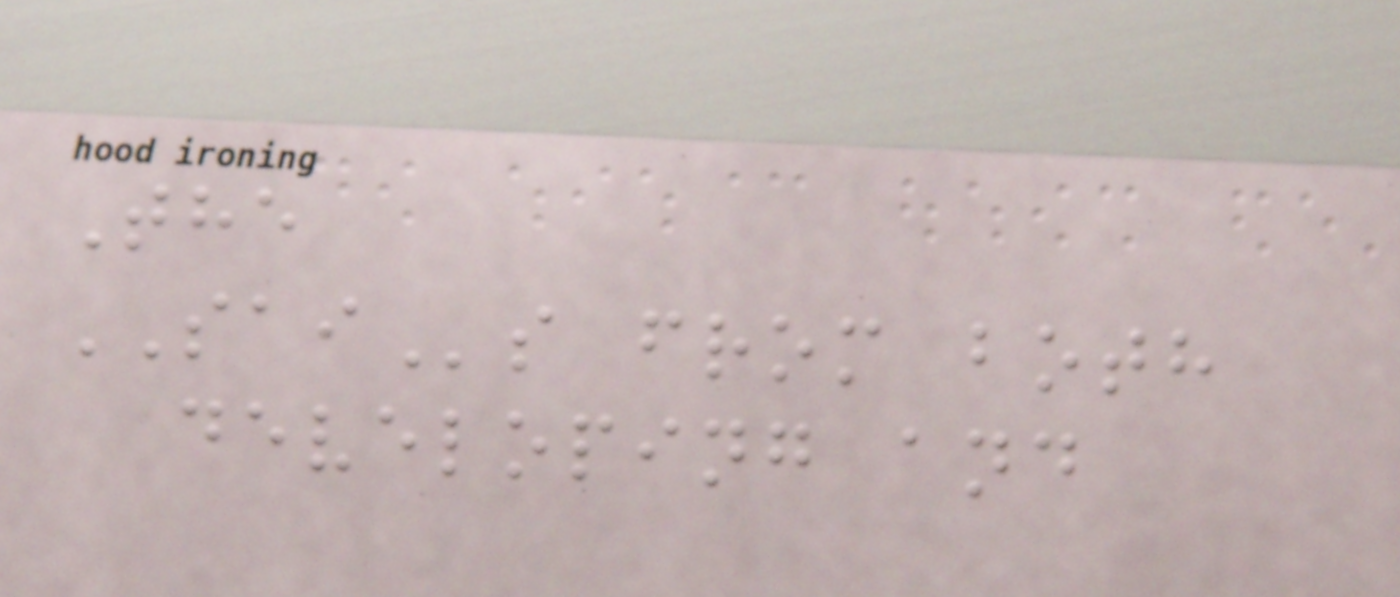The
SAIs from both
developing and
